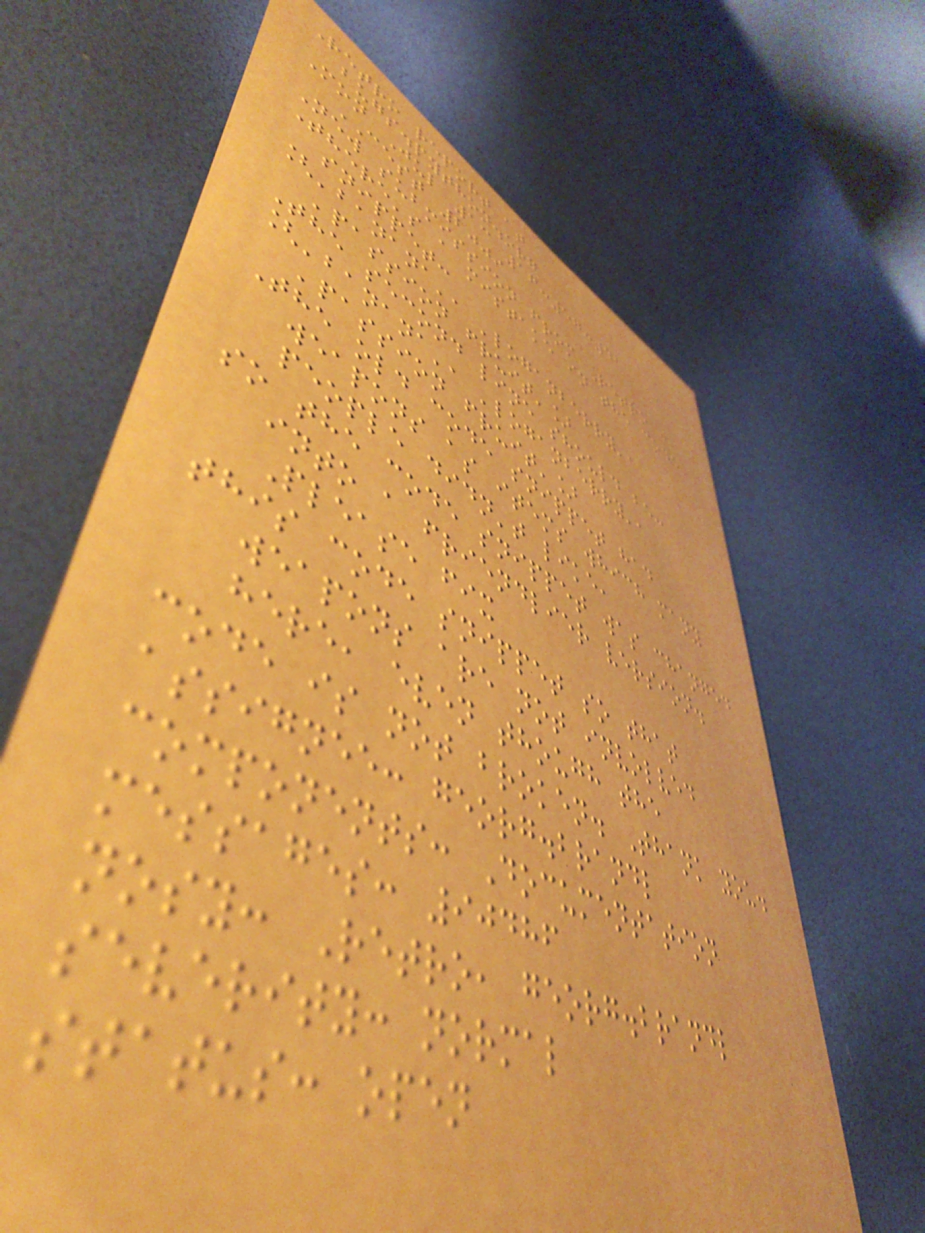Retro report at
bugs.python.org
Mon Jul 13 16:57:41
CEST 2009
New submission from Retro :
There's a mistake in the code
snippet:
['banana', 'loganberry',
'passion fruit']
The second line should be:
['banana', 'loganberry',
'passion fruit']
The old code snippet had
weapons as items which many
people didn't like,
so the code snippet was changed
into a friendlier version.
Please fix
this code snippet so that
weapons are not involved
here, even though the
code is not broken. Thank you.
assignee: georg.brandl
components: Documentation
messages: 90486
nosy: Retro, georg.brandl
severity: normal
status: open
